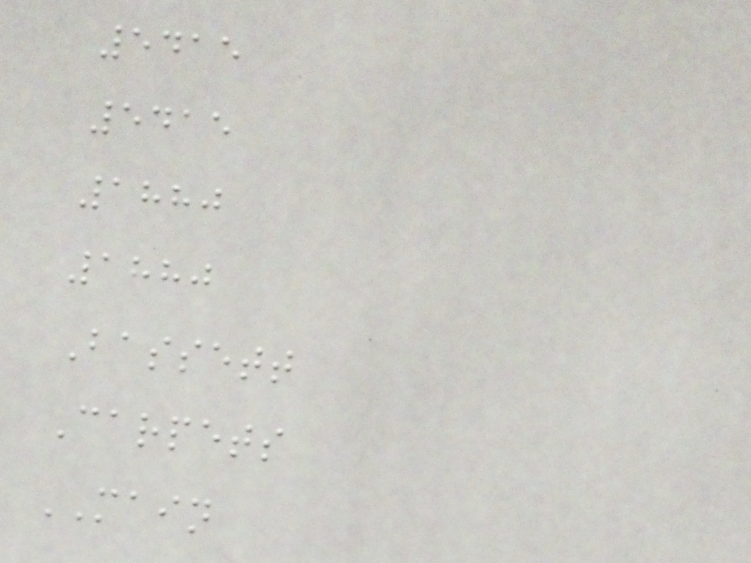5415
5415
1880
1880
Bassett
Carpets
MAIN
